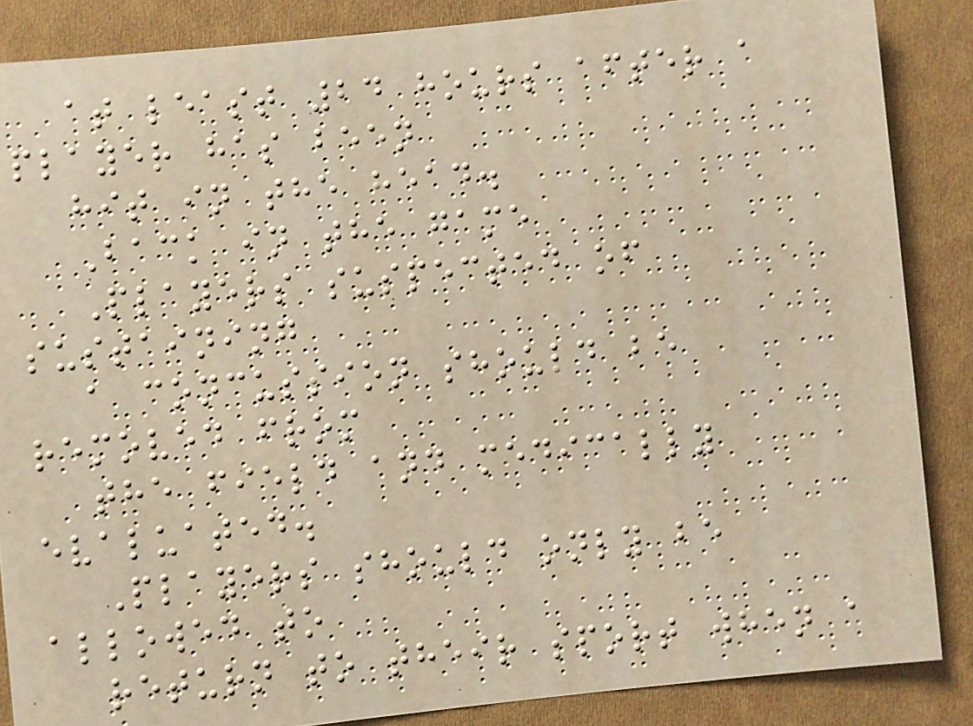at least 24 hours after a
player has been
hit in the head.
Back in the game
Players suspected of
sustaining
a concussion should be
removed from
the field and medically
evaluated.
Players should only be
allowed to
return to their sport when a
